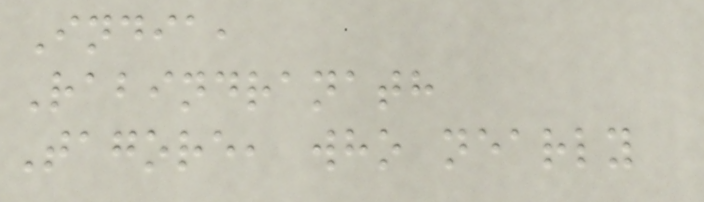India,
Rabindranath
Tagore, who nearly
